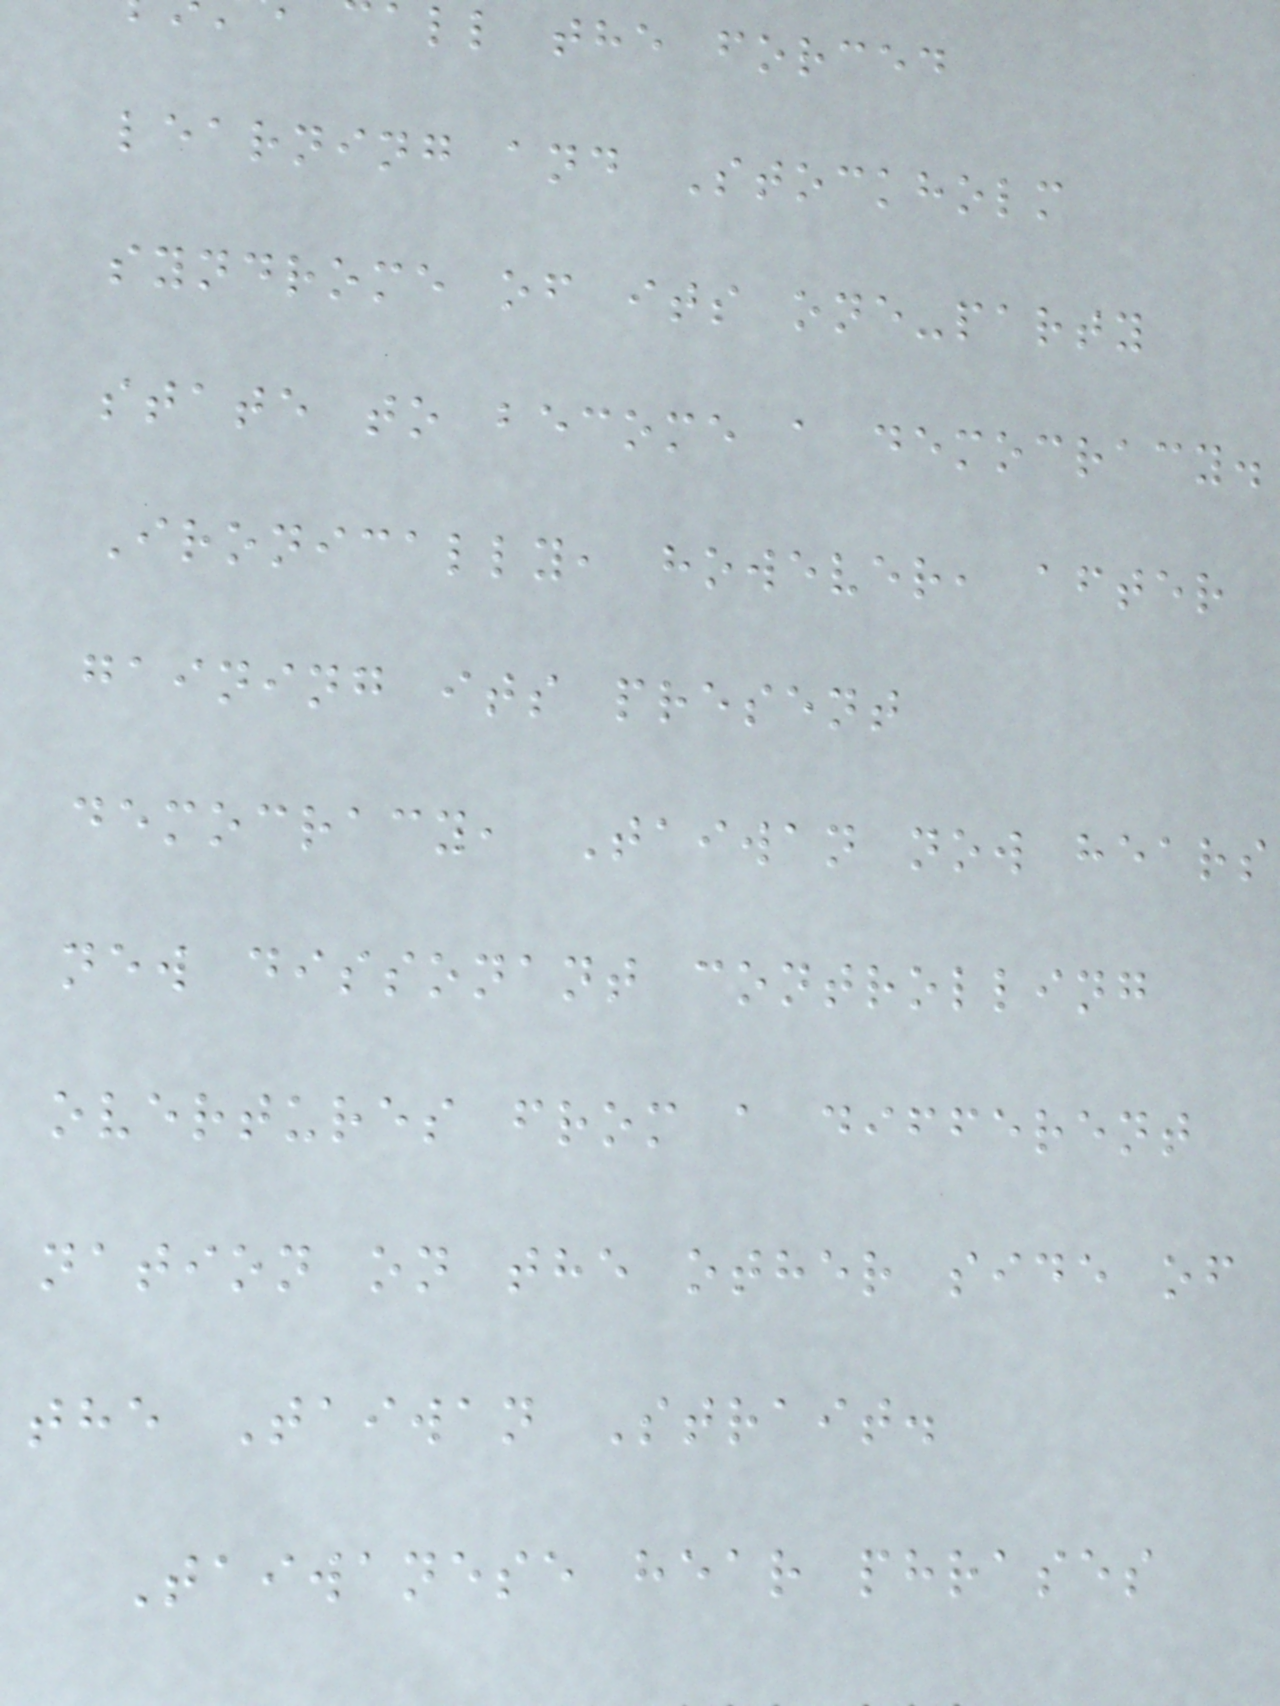all the forced
learning and Stockholm
syndrome of its one-party
state to become a democracy.
Ironically, however, after
gaining its present
democracy, Taiwan now hears
new dissonant controlling
overtures from a different
nation on the other side of
the Taiwan Strait.
Taiwanese hear phrases
